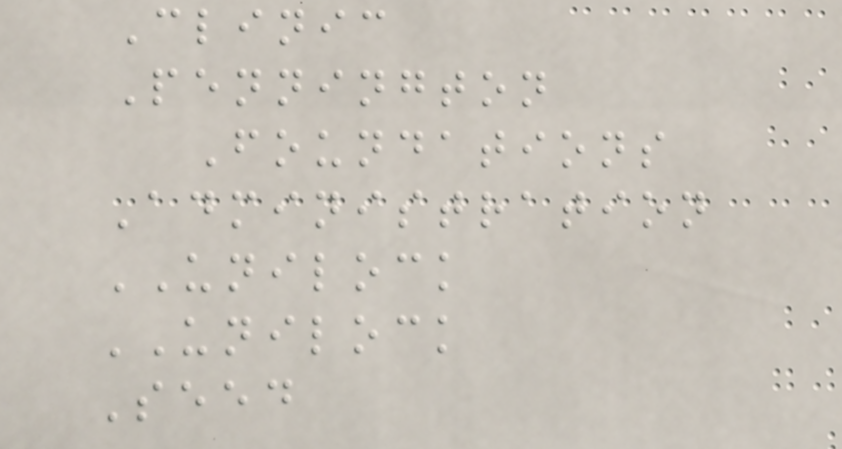Clinic
Pennington
Foundations
Administration
UNILOCK
UNILOCK
Seed
